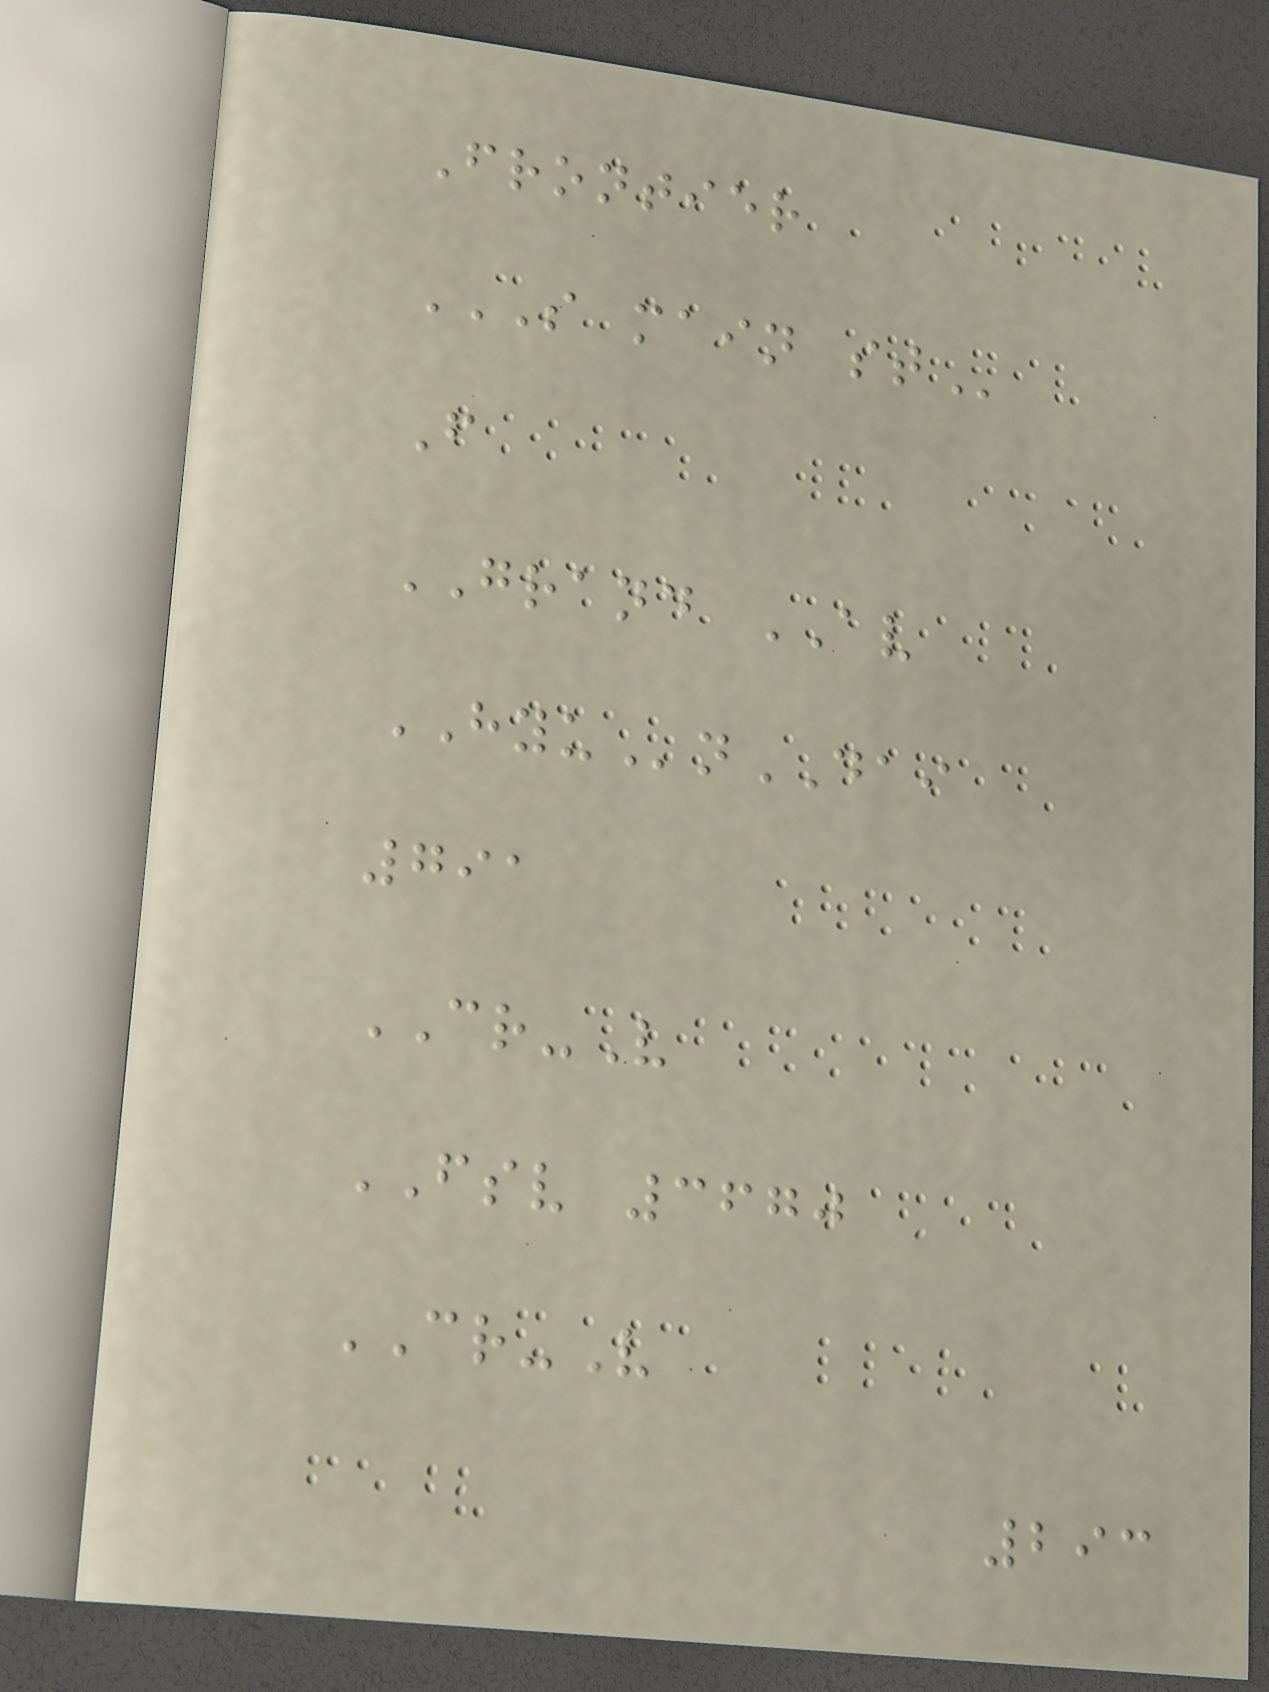Frontier
S MAIN ST
F
GRAND AV
HYUnDAI
791
CR-V
FSV 3670
CR-V
293
